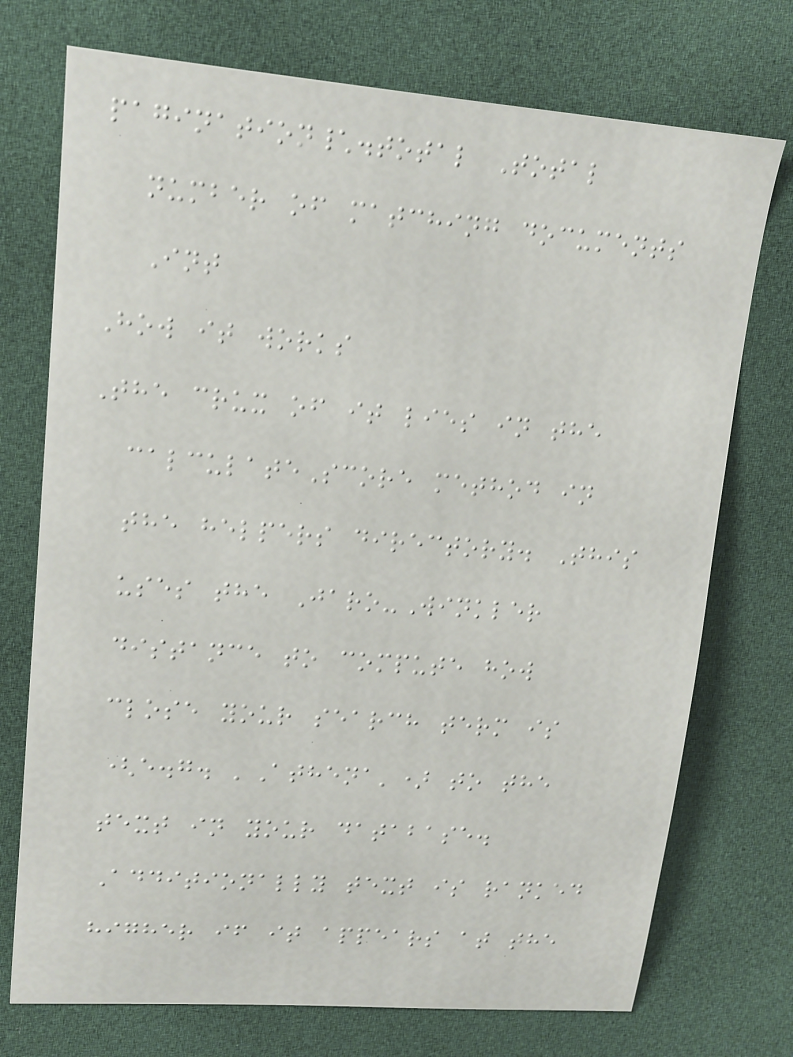pagination\.total Total
number of matching documents
Int
How it works
The crux of it lies in the
calculateScore method in
the helpers directory. This
uses the Jaro-Winkler
distance to compute how
close your search term is
(e.g. 'Athena') to the
text in your database.
Additionally text is ranked
higher if it appears at the
